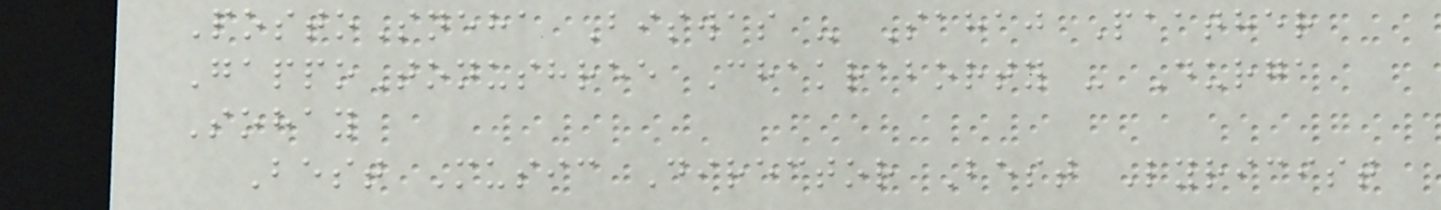PostoSneha Biswas - Sahaj Paather
GappoTonushree Chakraborty - Durga
Sohay
Best Music Director Best Lyricist
